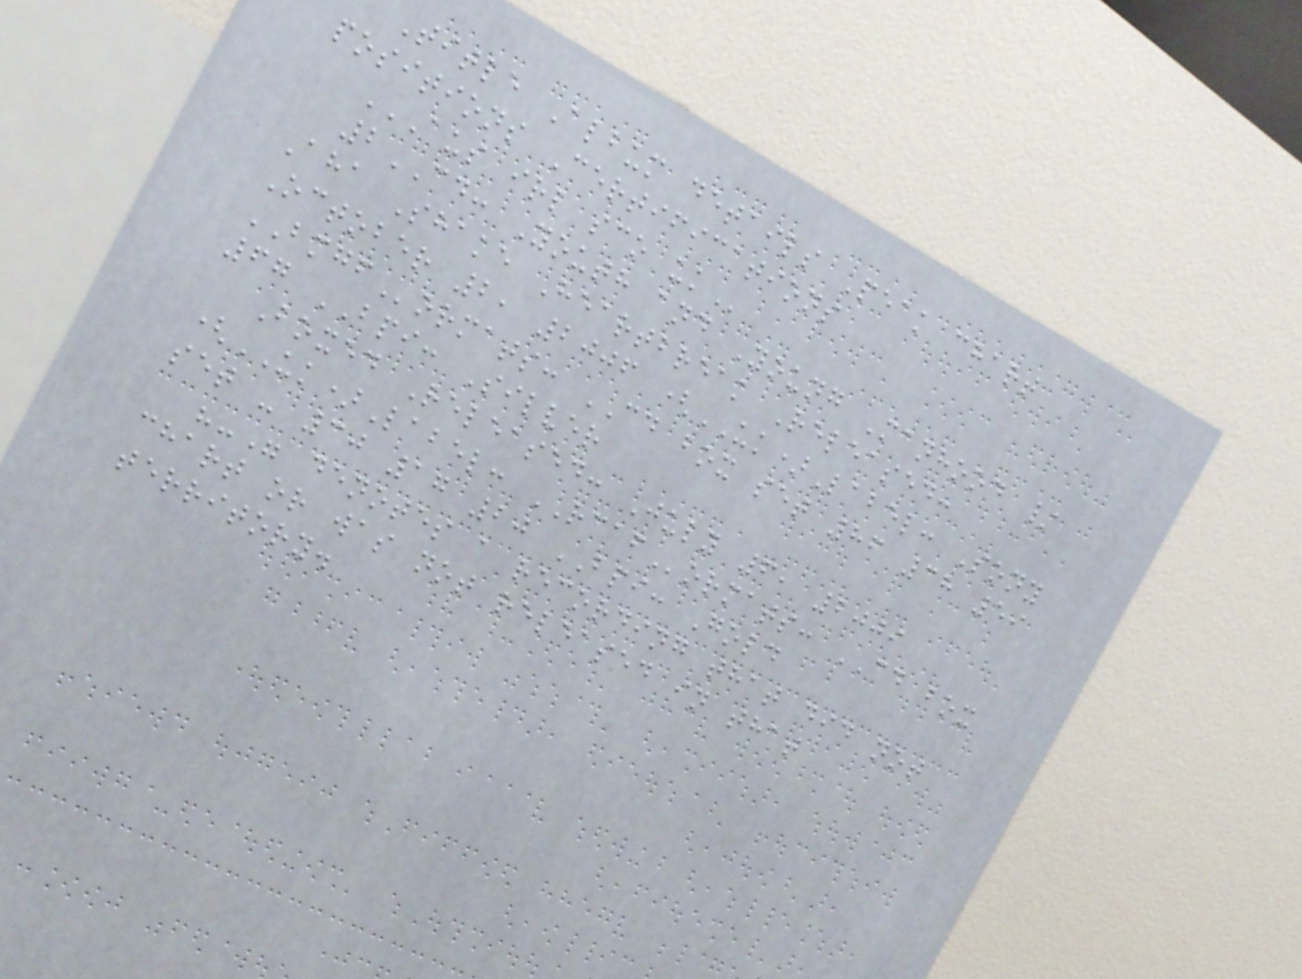Title Album details Peak chart
positions Certifications
AUS IRL SCO UK
2CD: Youth and Young Manhood /
Aha Shake Heartbreak Released:
October 2, 2006 (UK)Label: Sony
BMGFormats: CD box set 86 38 59
67 BPI: Silver
Boxed Released: July 6, 2009
(UK)Label: RCAFormats: CD box
set - 30 17 20 BPI: Gold
"-" denotes a recording that did not
chart or was not released in that
territory.
